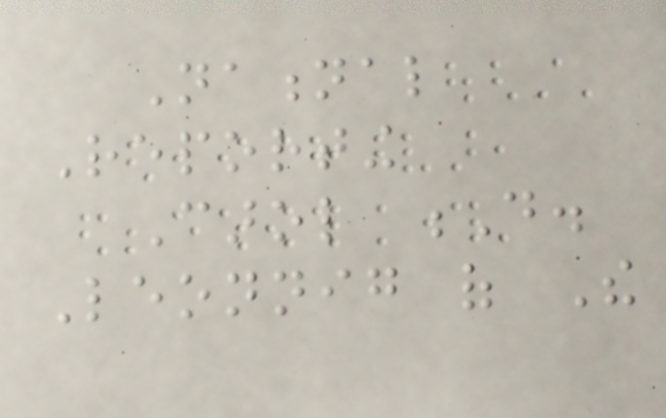National
Reporting
Carol D.
Leonnig of The
